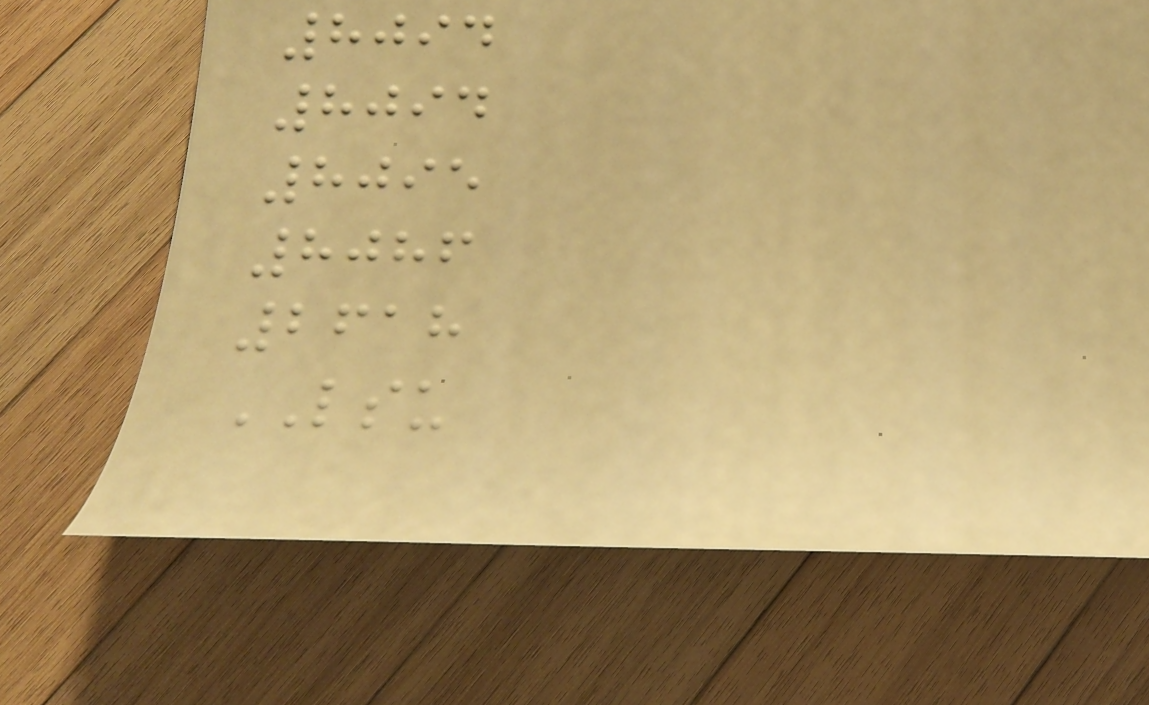8094
8094
8095
8086
2618
LSU
